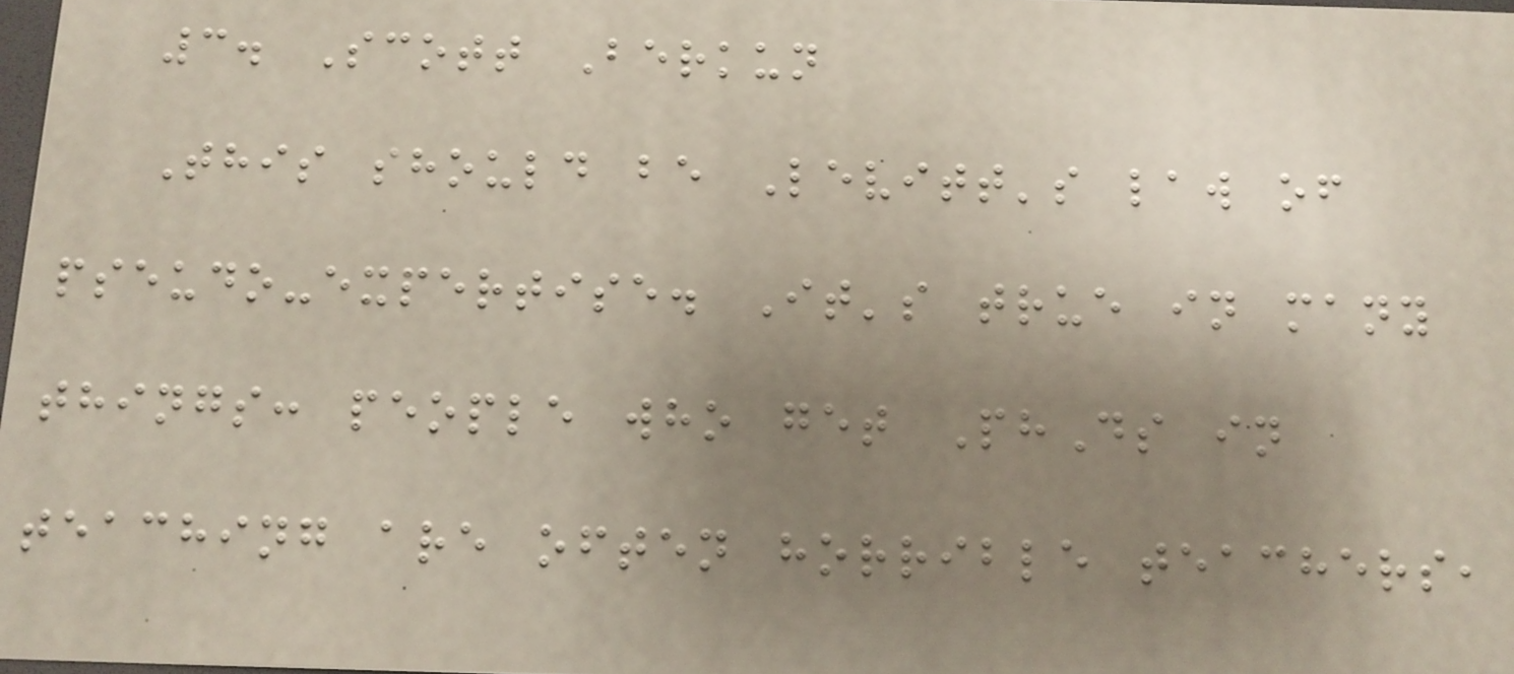3. Scott Berkun
This should be Levitt's law of
pseudo-expertise. It's true in many
things: people who get PhDs in
teaching are often horrible teachers,
